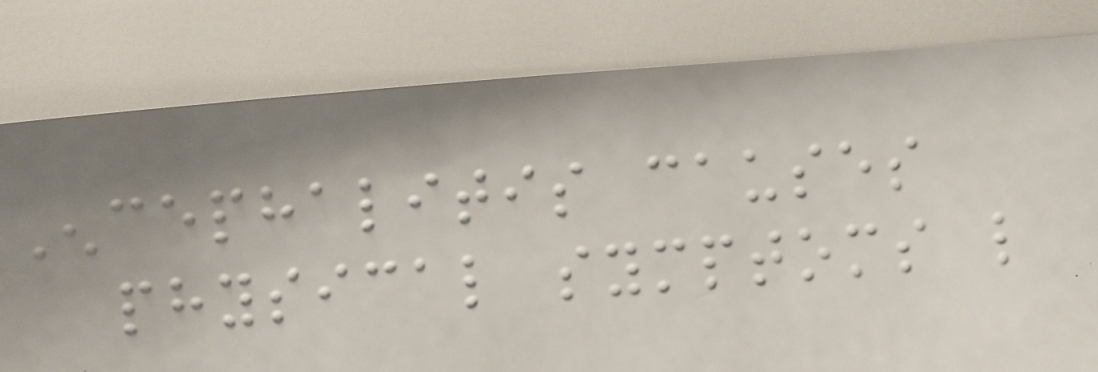Encephalitis causes
physical symptoms like
